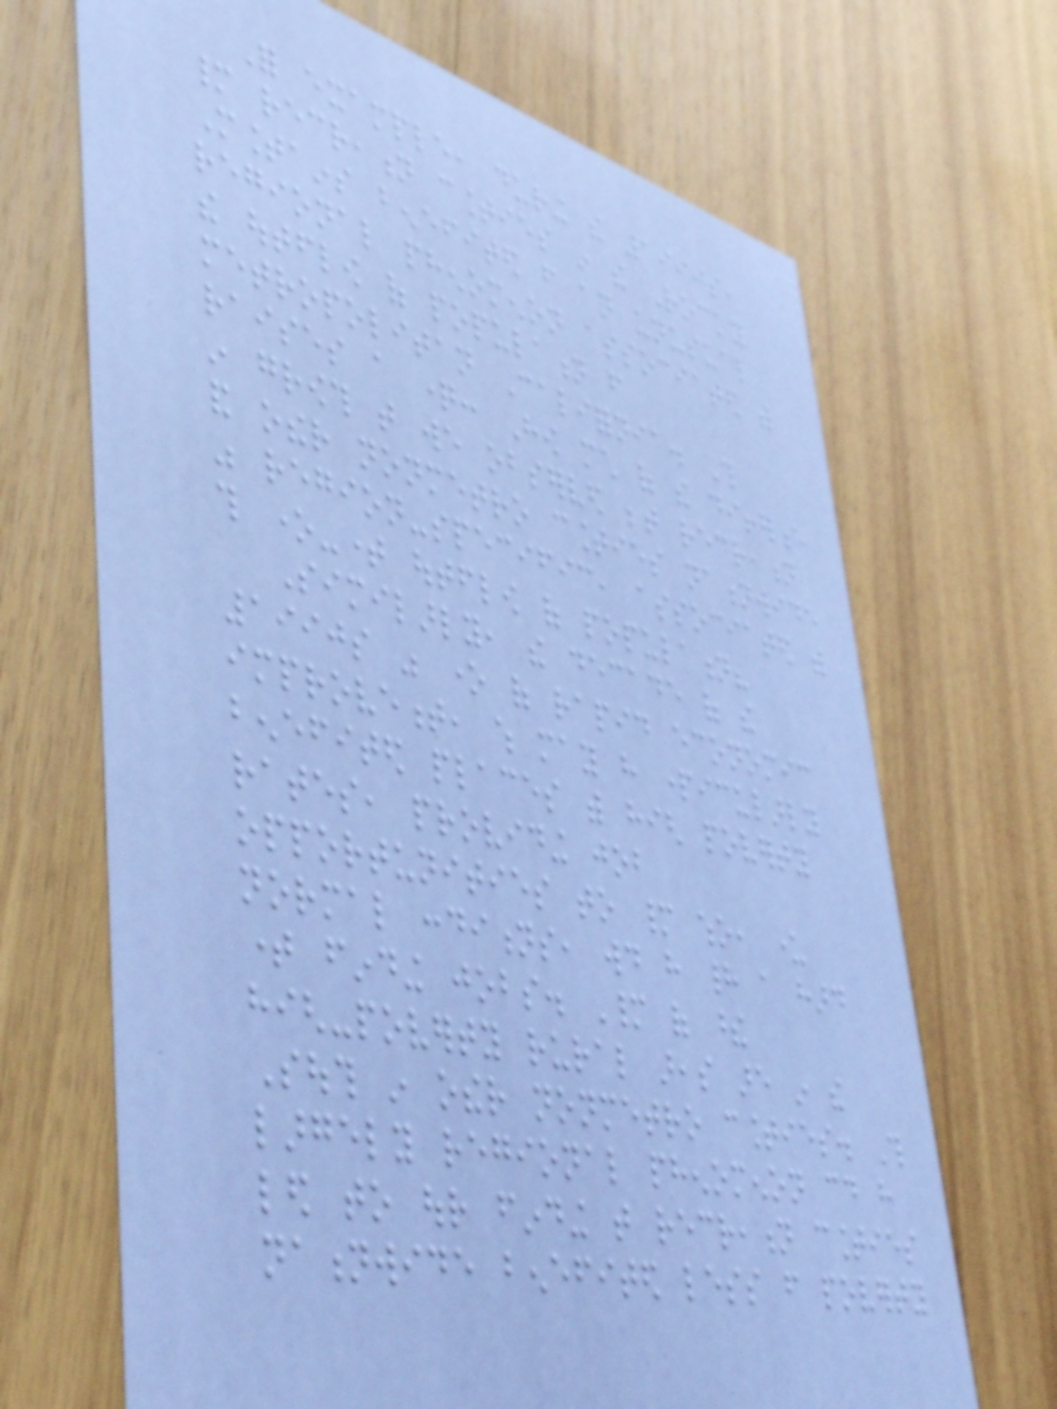For example, during the 1990s,
many recreation counties in the Rocky
Mountains benefited from an unusual
regional phenomenon associated with
the outflow of population from
metropolitan California. This
raises a question: How much of the difference
in growth that we observed between recreation
and other nonmetro counties nationwide
was region-specific, associated with
this one-time outflow of population?
Similarly, the decade of the
1990s was one of rapid economic
improvement, which may have particularly
benefited places with high poverty
rates, providing job
opportunities to many who, under
normal conditions, would have had a hard
time finding jobs. Many of these
high-poverty rural areas are in the
South in other nonmetro counties. This
largely regional phenomenon could have
led to our finding that recreation counties
nationwide benefited less from poverty
